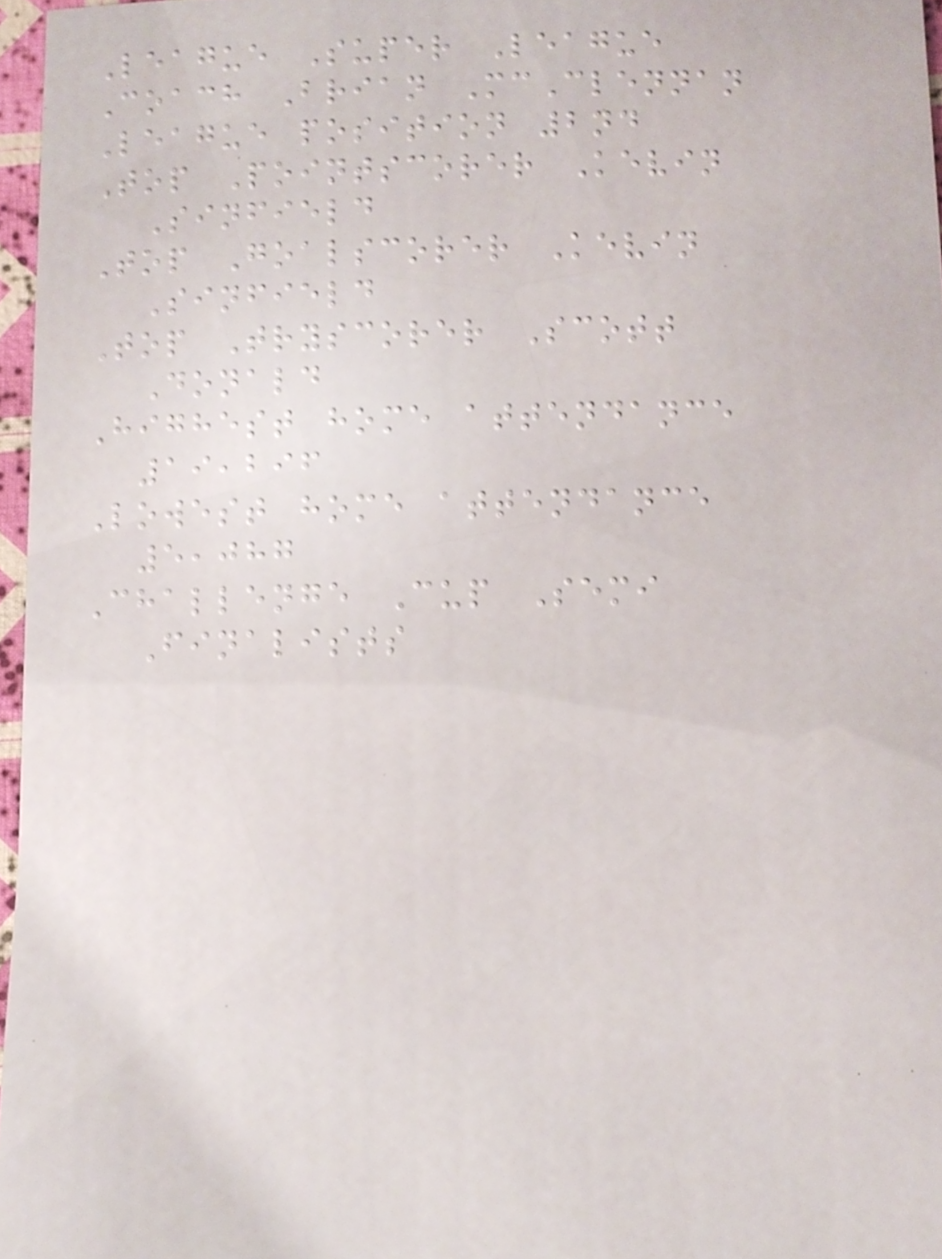League Super League
Coach Brian McClennan
League position 2nd
Top Pointscorer Kevin
Sinfield
Top Goalscorer Kevin
Sinfield
Top Tryscorer Scott
Donald
Highest home attendance
19,296
Lowest home attendance
5,087
Challenge Cup Semi
Finalists
